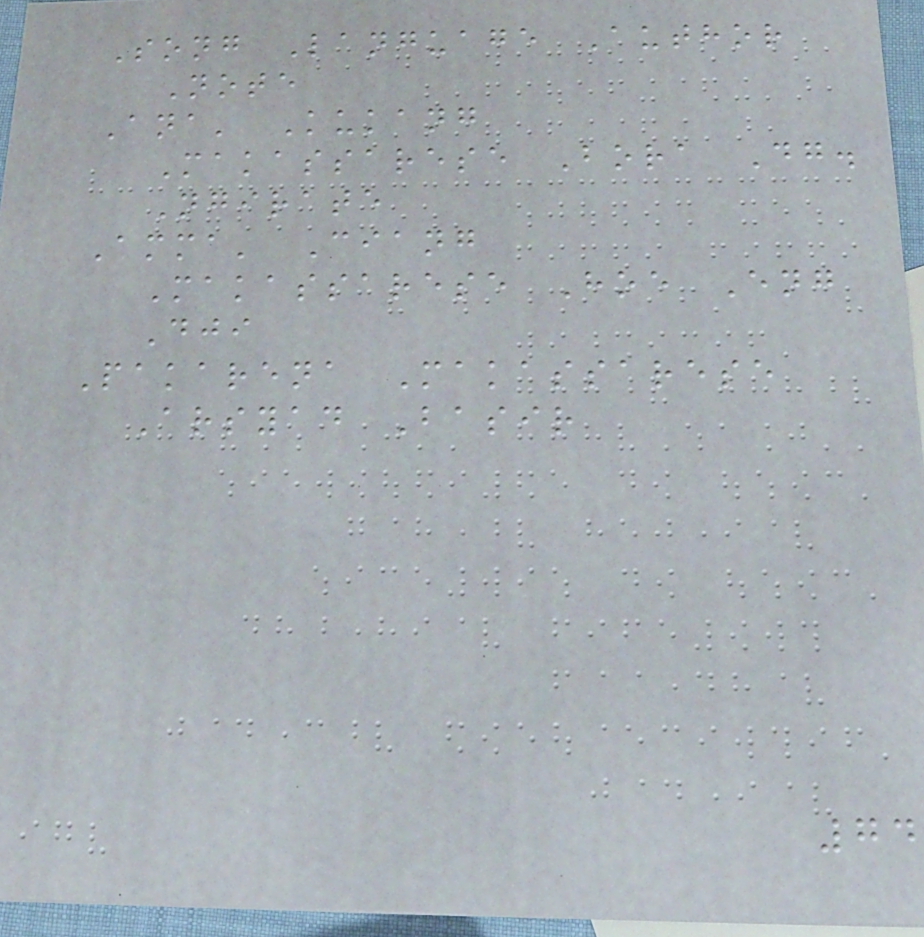Song Language Author
Note
Ana' Kukang
Makassarese Bora Dg.
Ngirate
Amma' Ciang
Makassarese Hoe Eng
Dji
Pakarena Makassarese
Arsyad Basir
74
